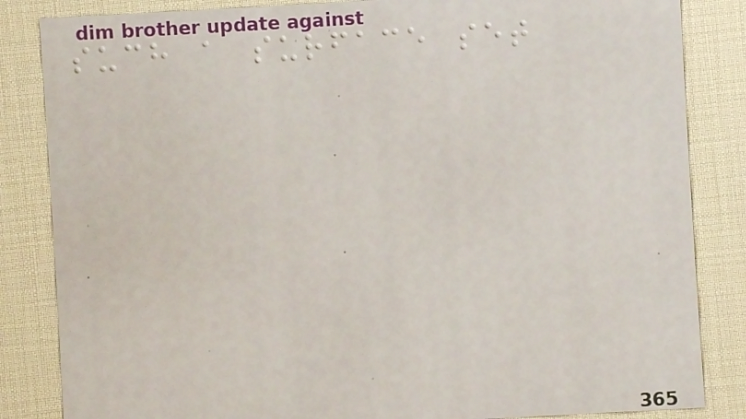such a surface set
